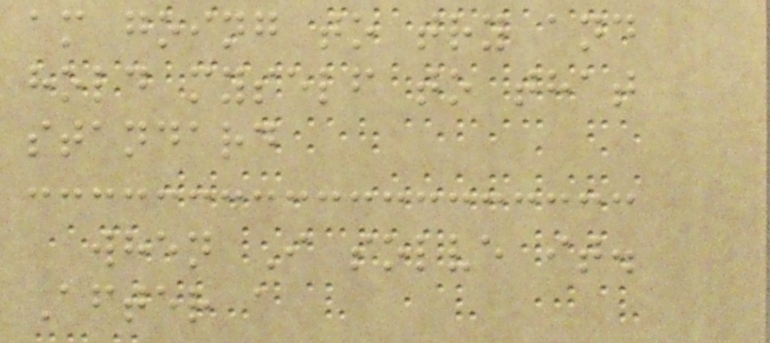am going to try and
hold myself to that
standard
when I solve it.
After a
